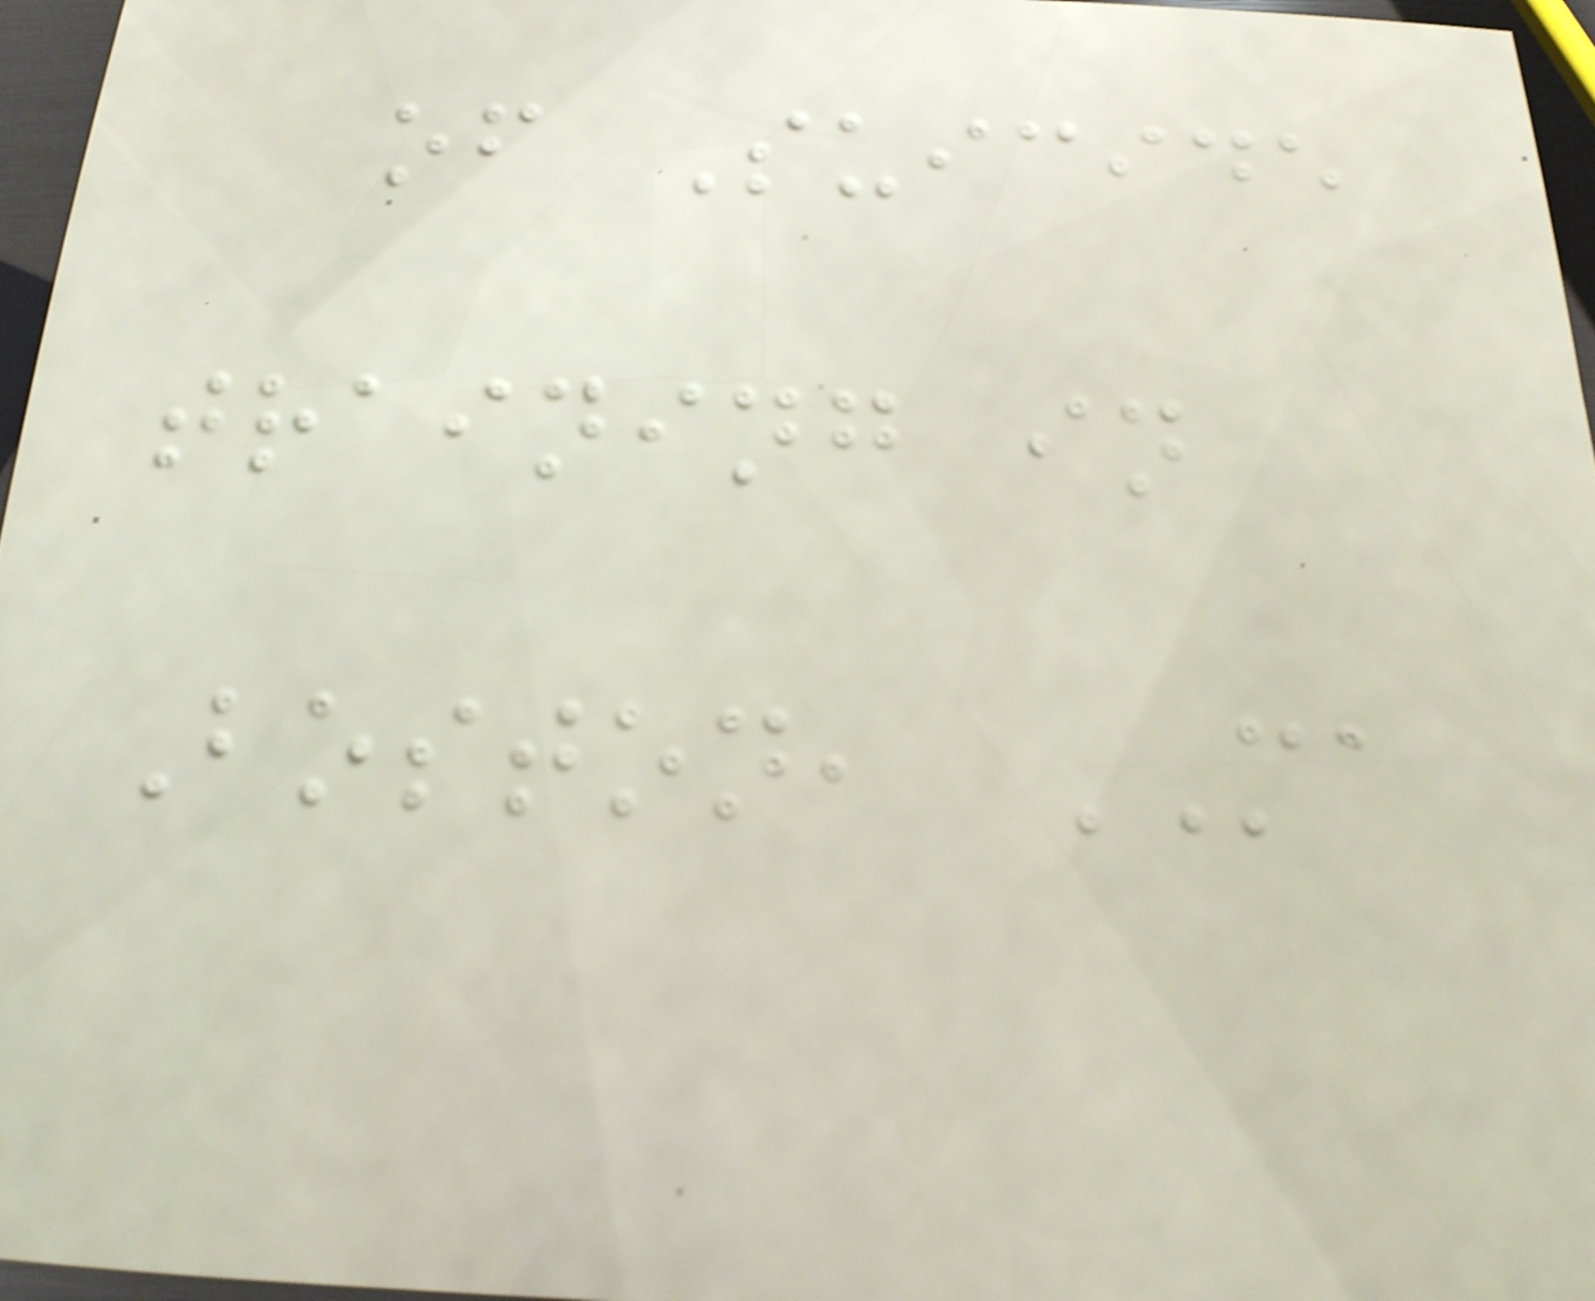of Suicide
training in
Boston, MA
